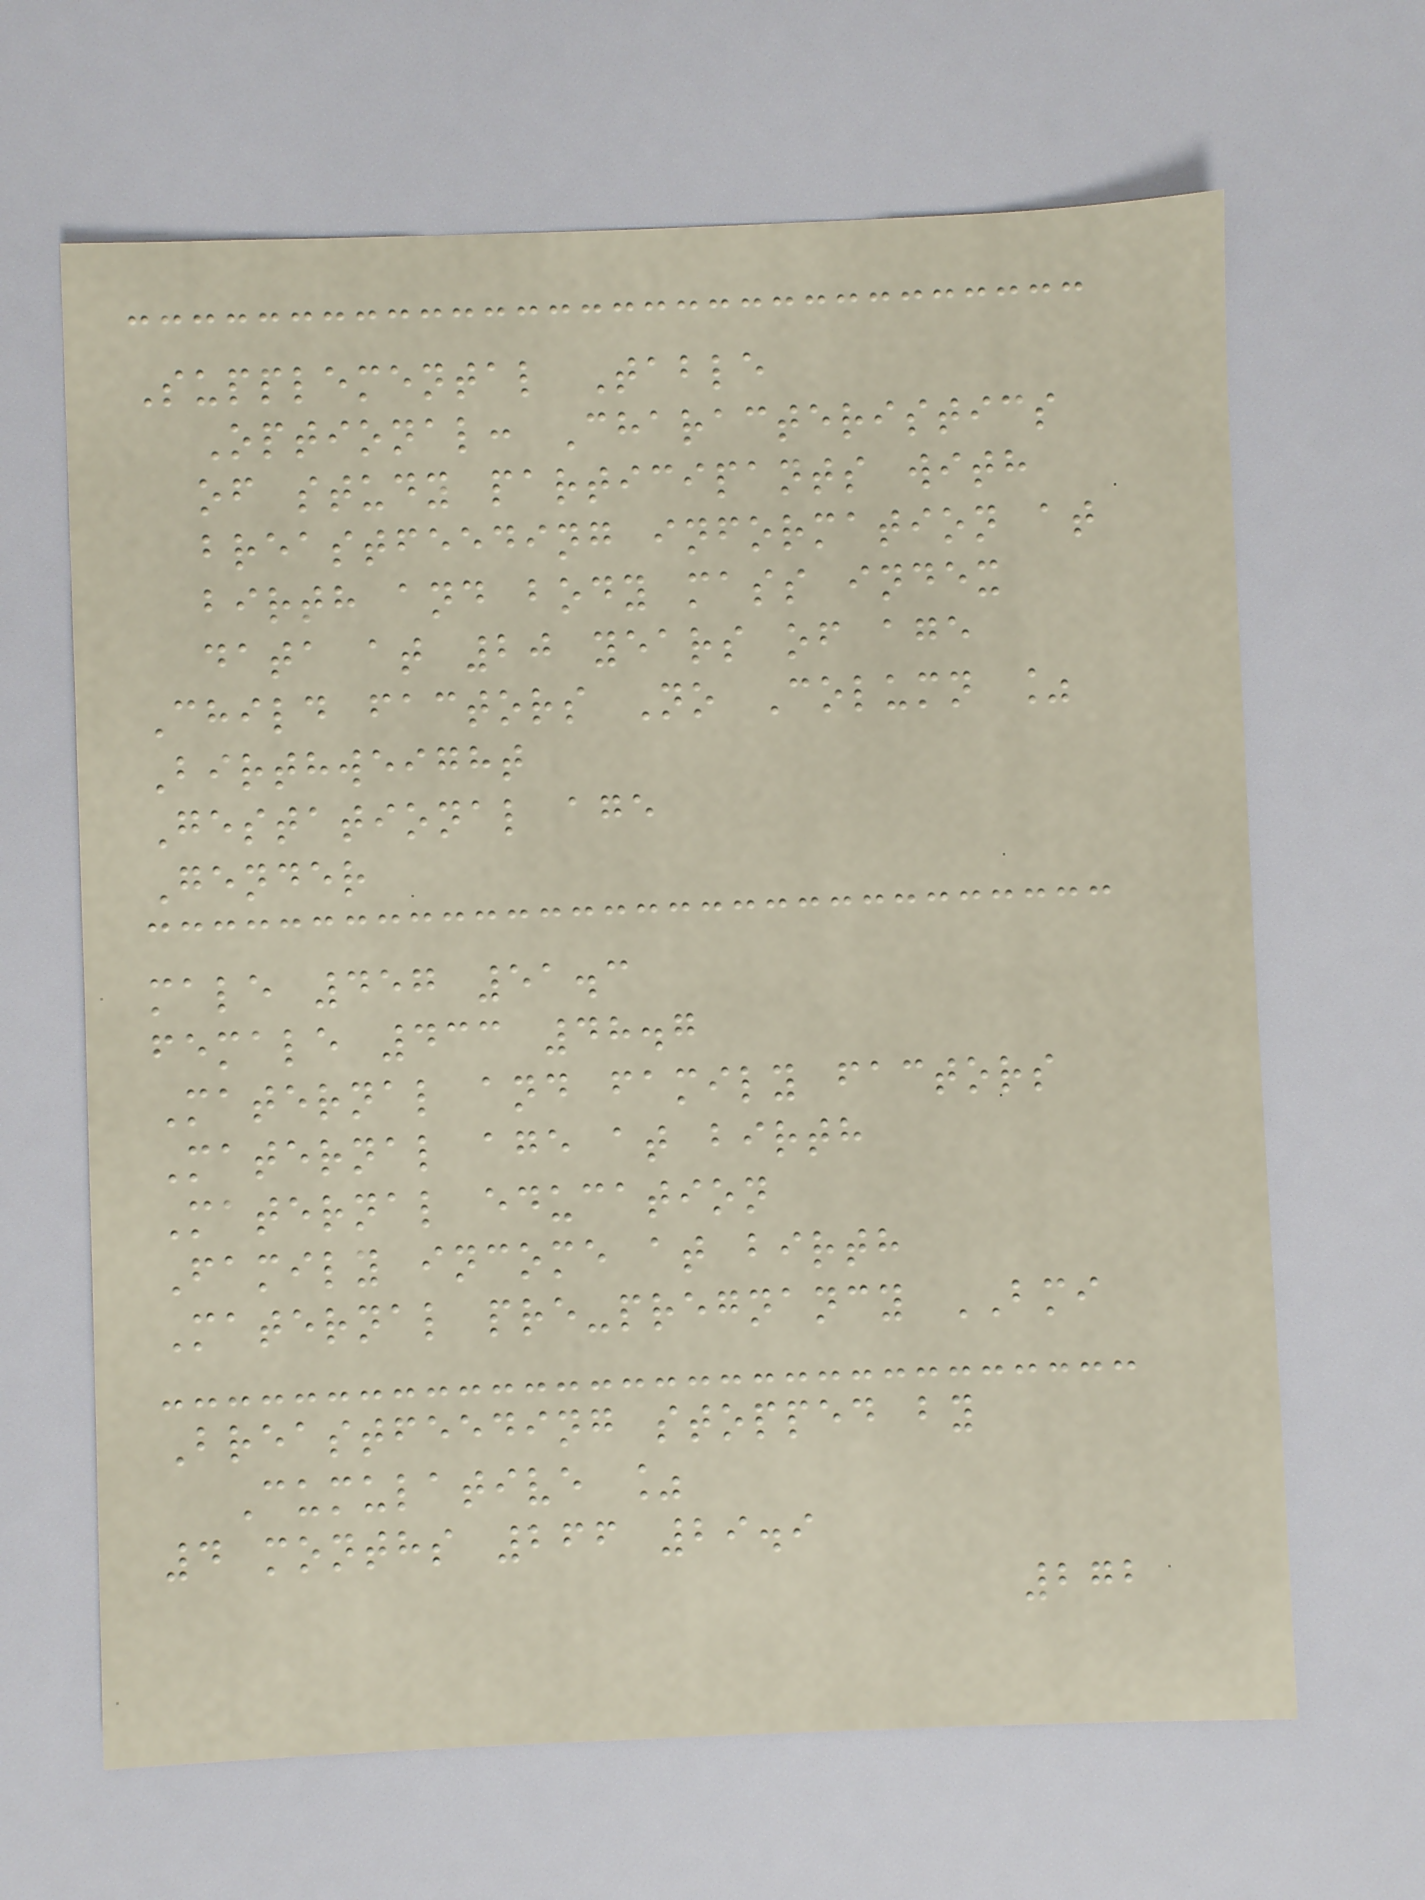Supplemental Table
Optional: Characteristics
of study participants with
breastfeeding information at
birth and body mass index
data at 20 years of age
Child factors No Column %
Birthweight
Gestational age
Gender
male 457 51.3
female 433 48.7
Maternal and family factors
Maternal age at birth
Maternal education
Family income at birth
Maternal pre-pregnancy BMI
Breastfeeding stopped by
Cumulative %
4 months 266 29.9
272
